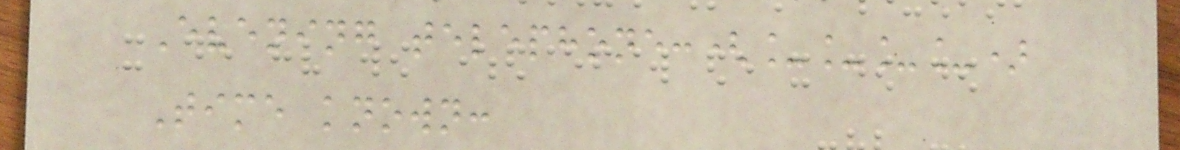Evening telephone:(____)
Time known:
